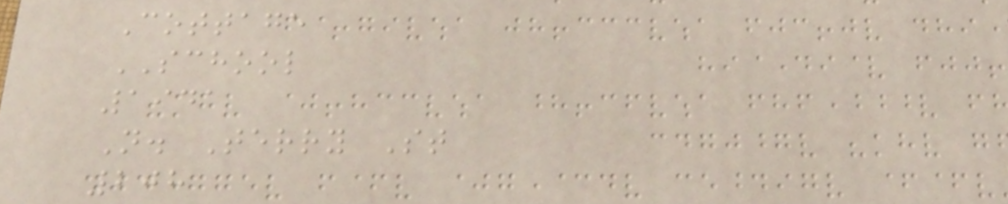Cottage
SCHOOL
1941
N. Terry St
208
